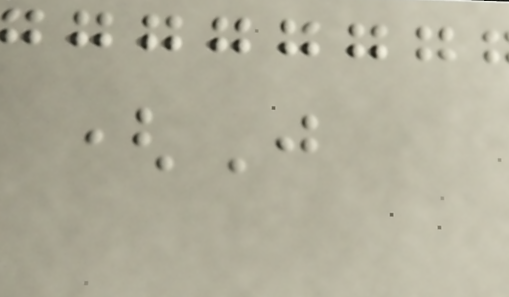(Just
